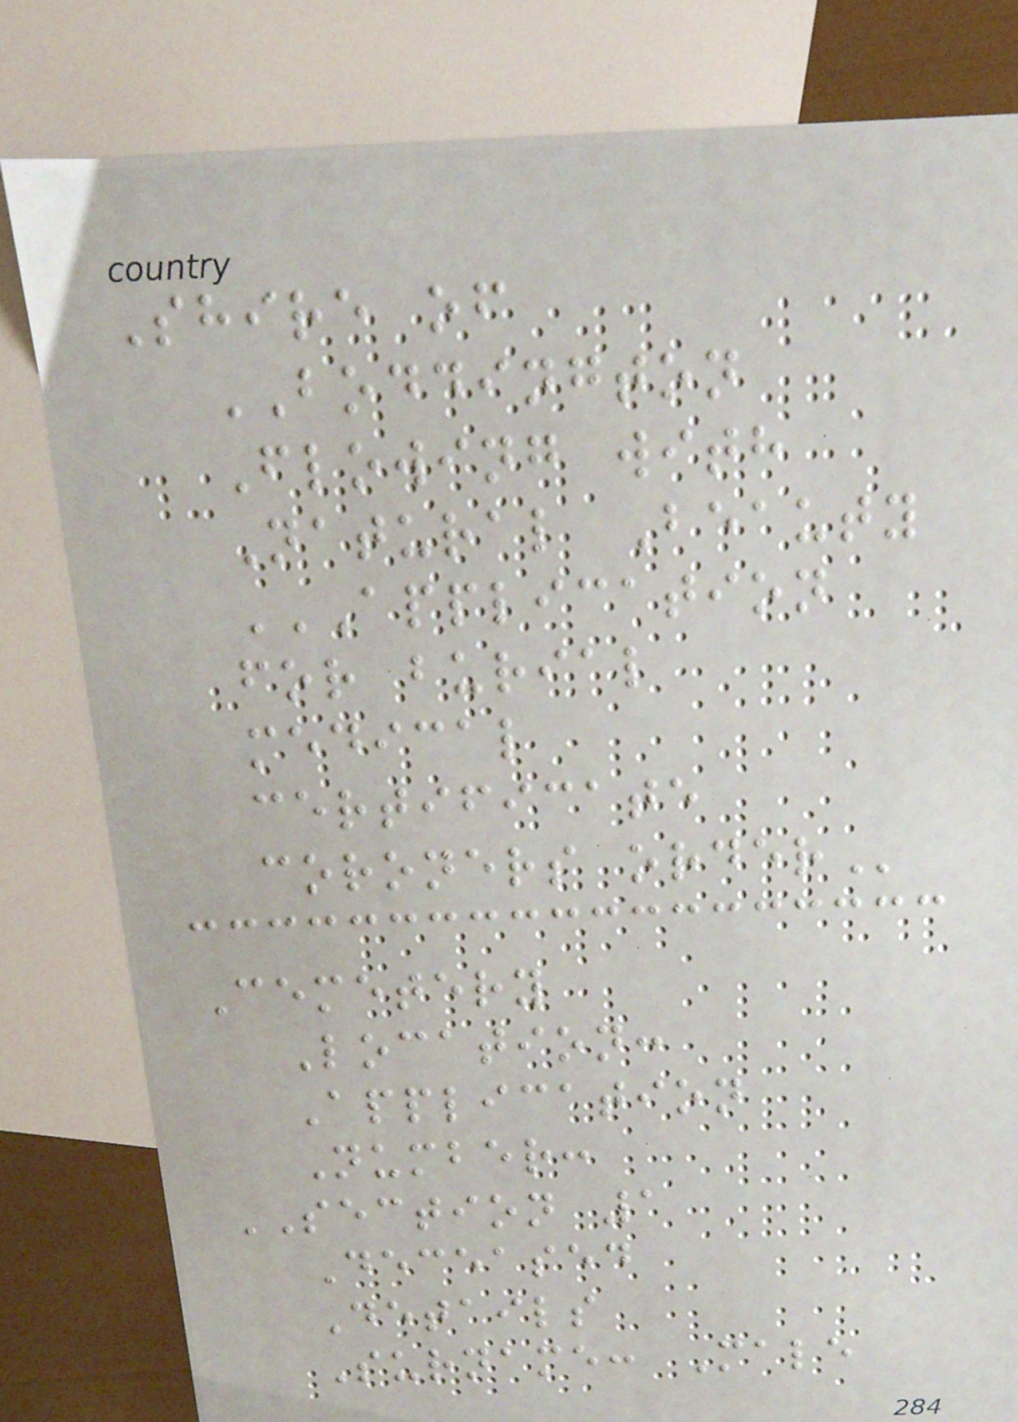Shire of
BODDINGTON
Flowing with
Natural Beauty
APPLICATION
FOR BURIAL
MEDICAL
CERTIFICATE
CORONERS ORDER
Cemetery
Location:
Application
Number:
SECTION 1
Deceased
Details
Surname: Male
